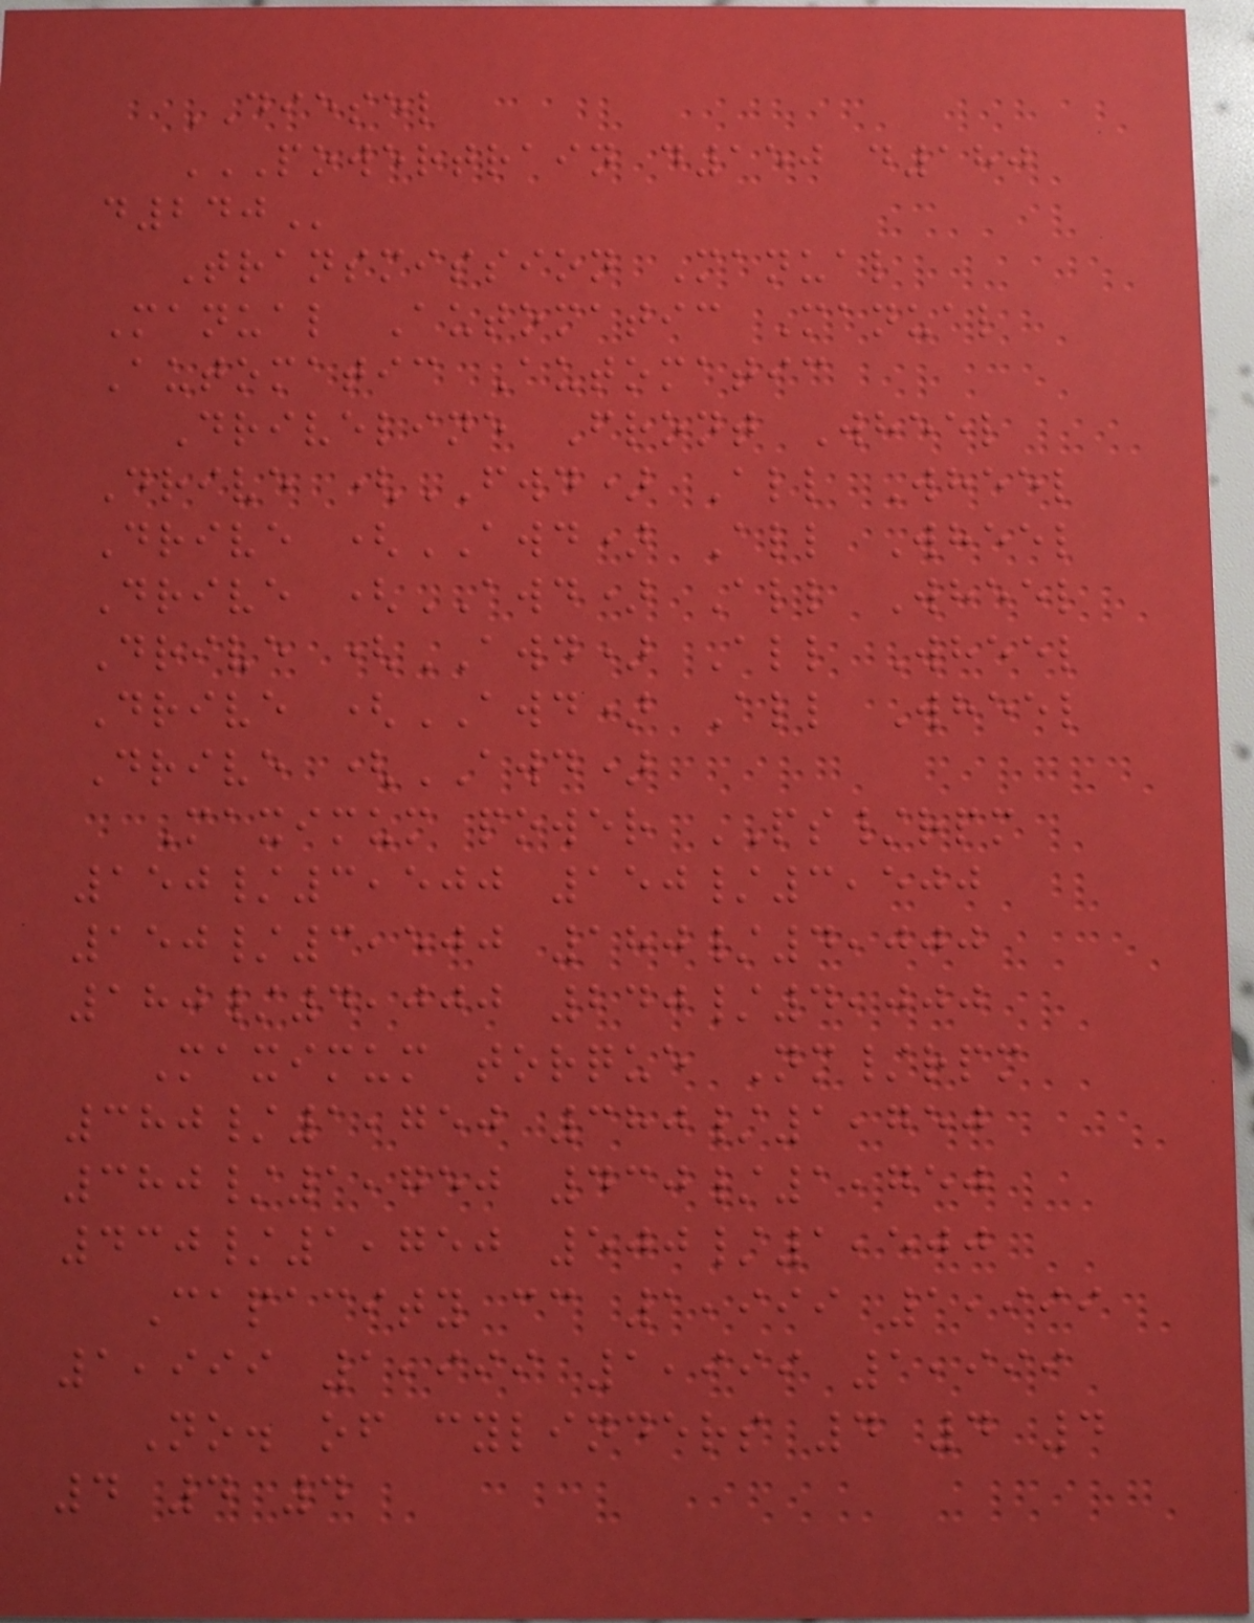DIESEL
POWERTRAIN D150 D180
D240
Transmission Manual
Manual Automatic Manual
Automatic Automatic
Driveline Front Wheel
Drive (FWD) All Wheel
Drive (AWD) All Wheel
Drive (AWD) All Wheel
Drive (AWD) All Wheel
Drive (AWD) All Wheel
Drive (AWD)
Maximum power PS/rpm
150/3,500 150/3,500
150/3,500 180/4,000
180/4,000 240/4,000
Maximum torque Nm/rpm
380/1,750 380/1,750
380/1,750 430/1,750
430/1,750 500/1,500
Capacity cc 1,999 1,999
1,999 1,999 1,999 1,999
No. of cylinders 4 4 4
4 4 4
